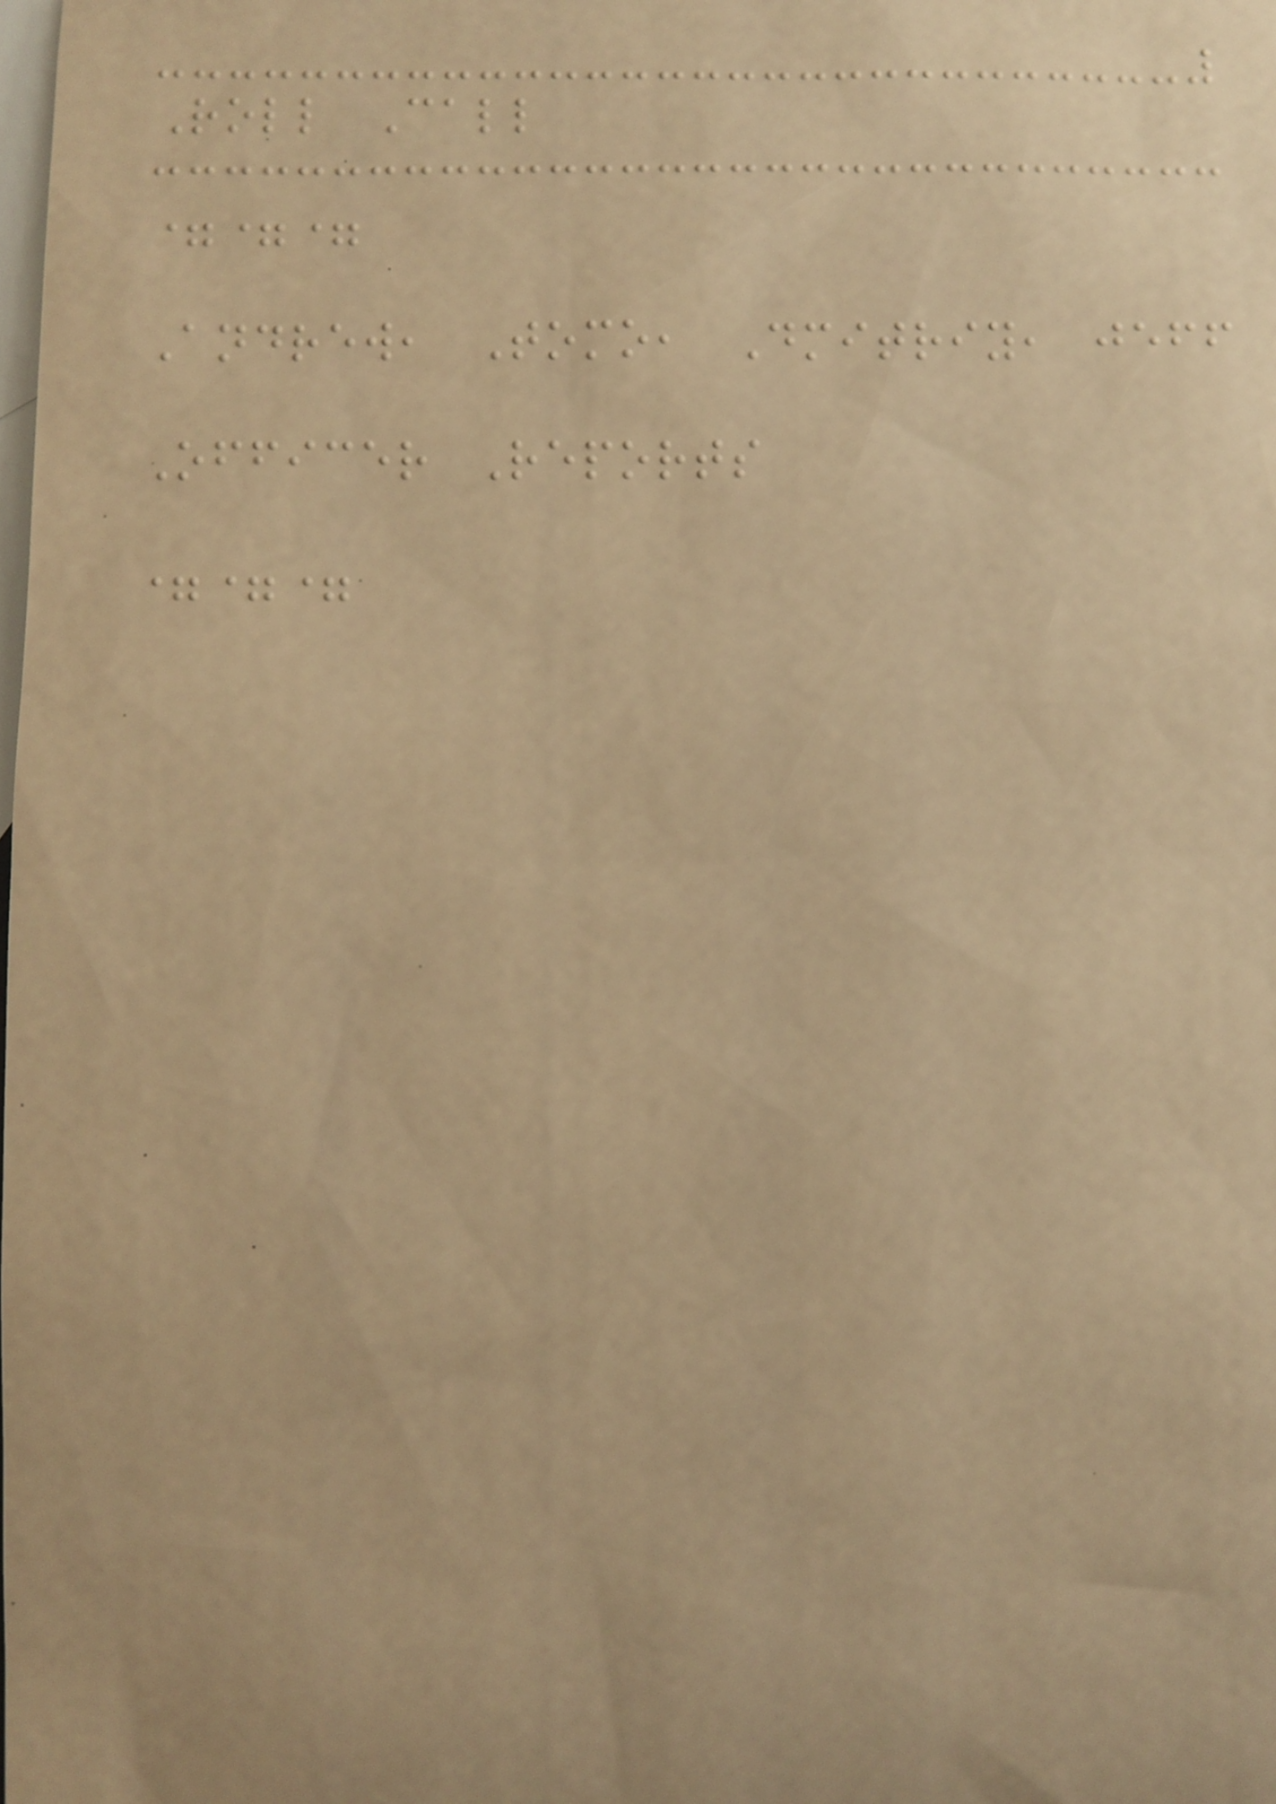Roll Call
===
Andrew, Tomo, Dmitriy, jeff
Officer Reports
===
